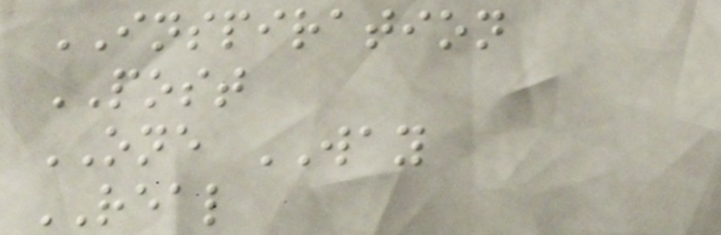INSPIRATION
POST
ONE WAY
REAL
